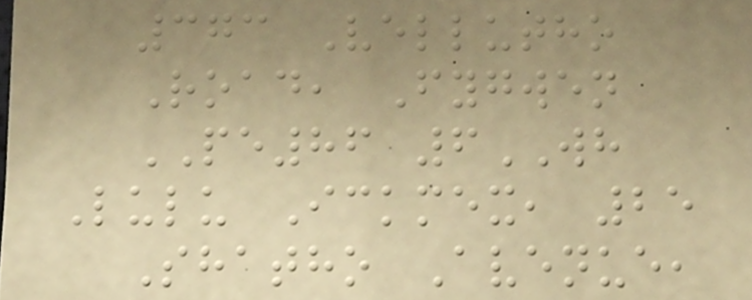373 Vellutho
Road, Fygwen
PE86 6WH
Lulu Ickmex, 25
Shatho Avenue,
